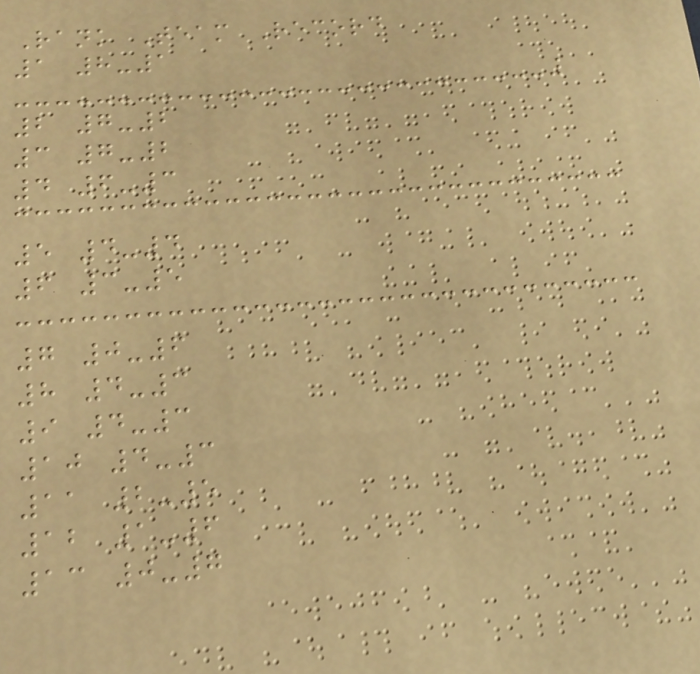Rank Team Record
1 8-1
2 7-2
3 7-2
4 6-3
5 4-4
6 3-5
7 0-6
8 4-3
9 4-3
10 4-3
11 2-5
12 1-6
13 0-7
